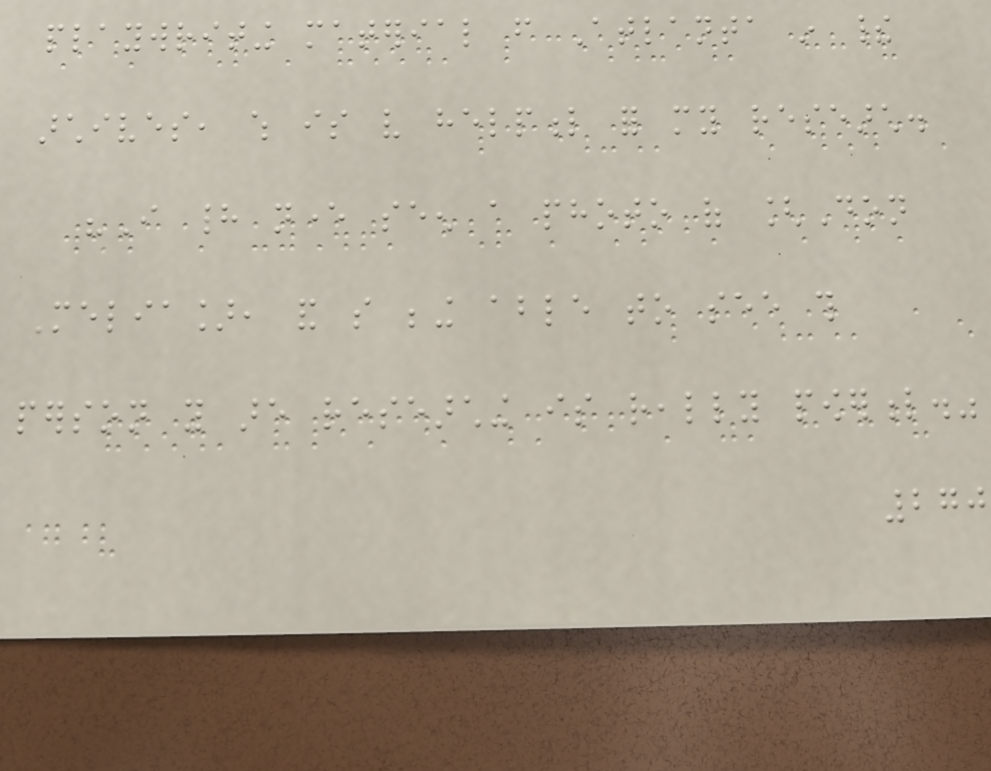playwriting material from Atlanta in their
archives, which is very helpful for my research.
"I had never seen a photo of [Don
Melia], and so being able to see this
person you are researching is really powerful."
270
